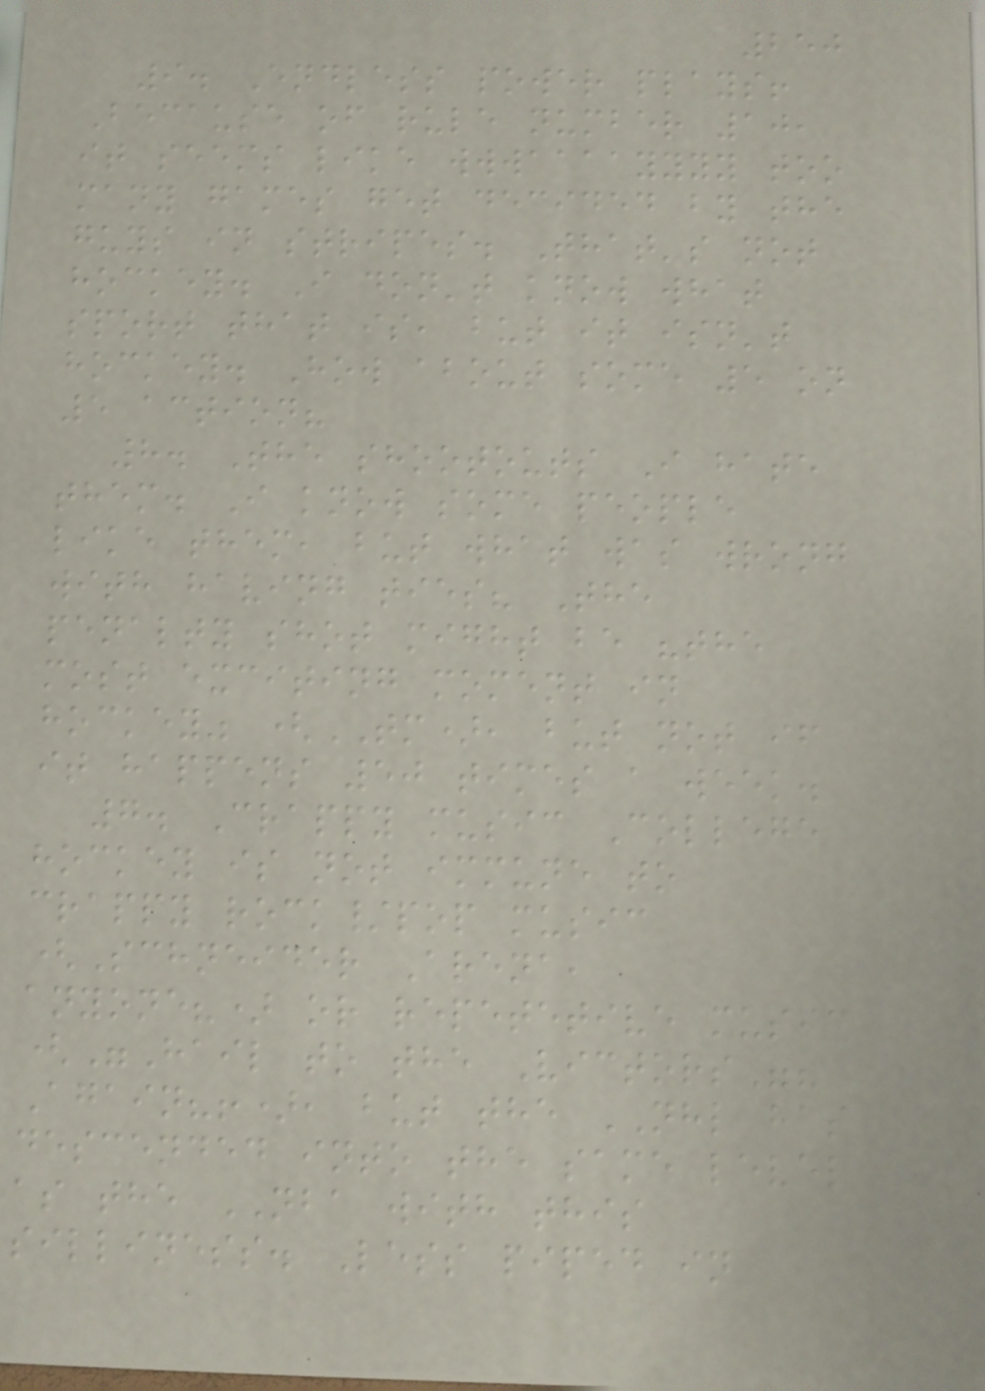250
9. Endless power plays!
Because of rule number 10,
it seems like wwwaaaayyyy too
many games get decided by the
guys in stripes. That's not
hockey. I don't know what
sport that is, but it isn't
hockey. How about some 5 on
5 action?
8. The shootouts I hate
them. I know some people
like them, but what was wrong
with having ties? The
penalty shot might be "the
most exciting moment in
hockey" (TM), but not if
it happens 50 times a week.
7. Crappy music College
hockey is not immune to
crappy rock/pop music
(Schneider Arena,
anyone?) or repetetive music
("Hail to the Victors"?
Again?!), but the NHL has
descended into the same level
as the NBA with this
silliness. Less piped in
